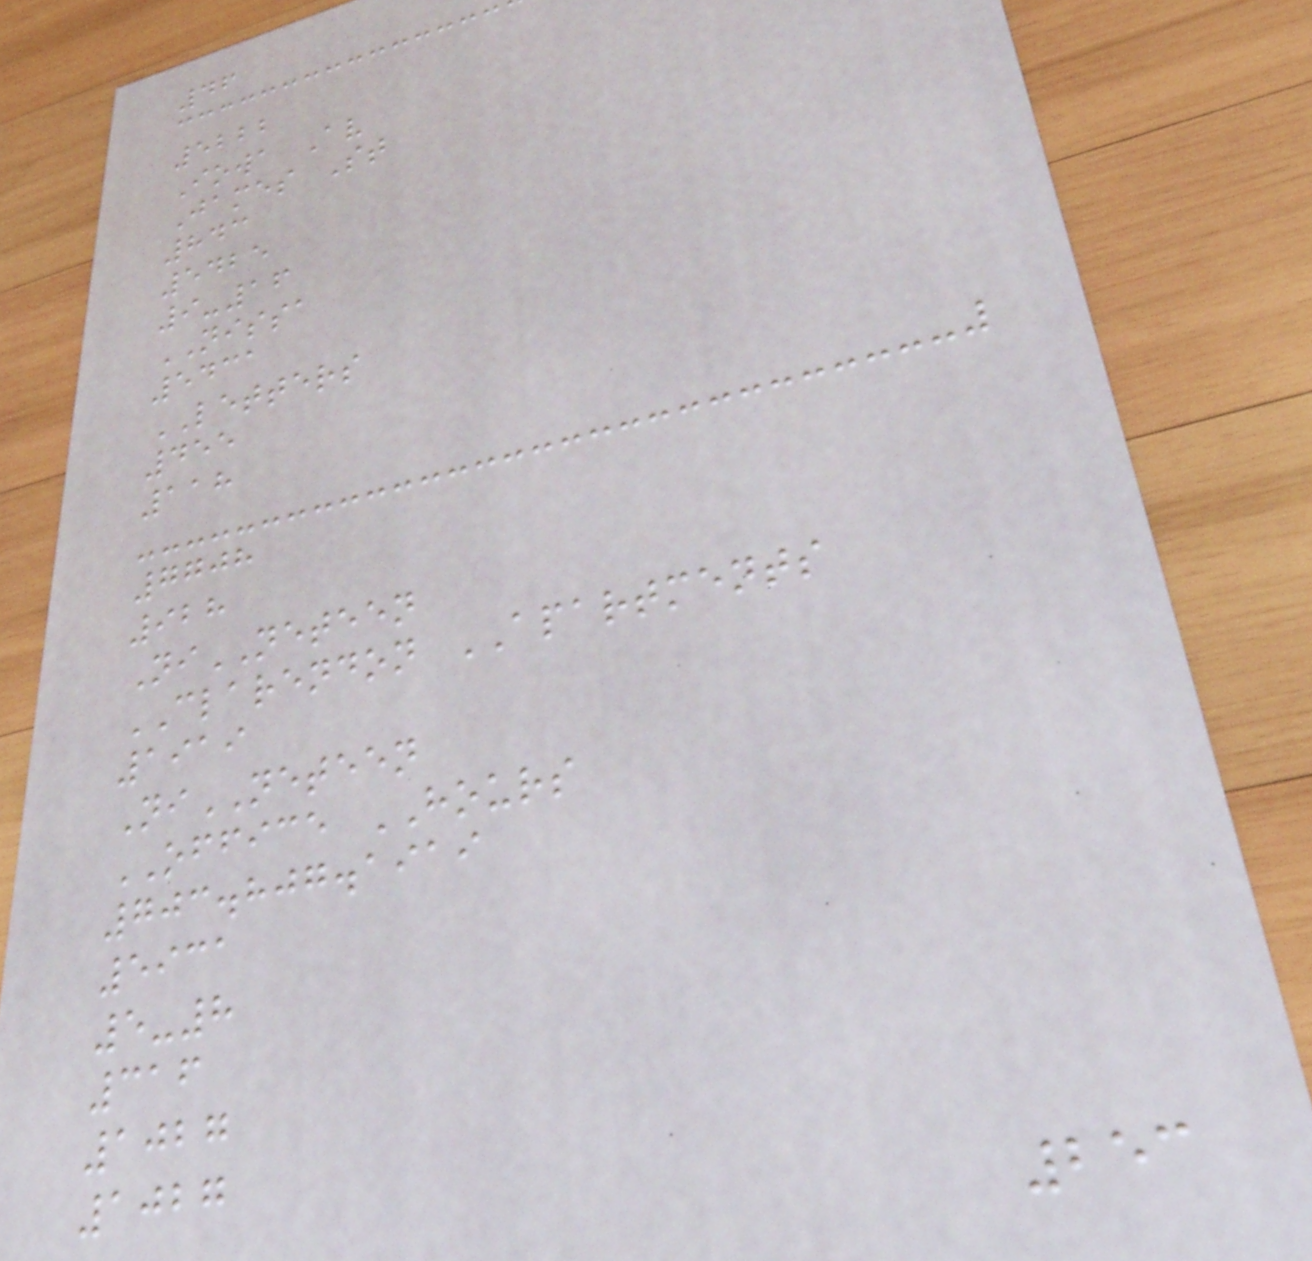46
5222
Iowa Av
James St
843
5425
9-16
NISSA
5431
LETTERS
455
118
7708
928
NiNETEEN
CLARENDON APARTMENTS
1919
NiNETEEN
OFFICE HOURS
703.807.1919
5931
5-8
316
1027
1027
253
